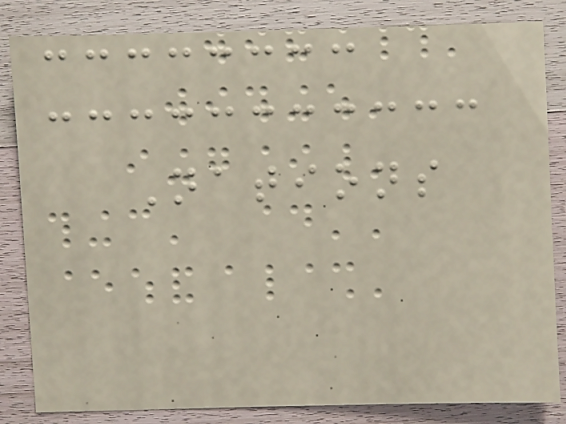Nations
